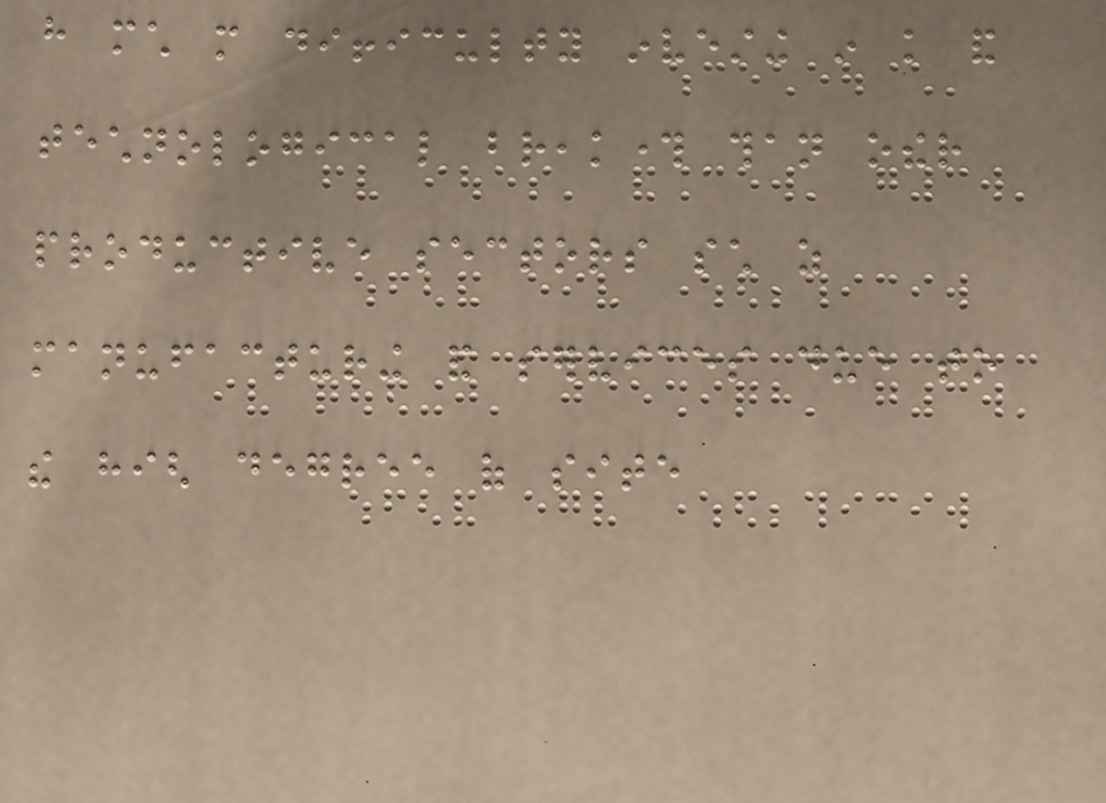have much more difficulty investing in knowledge and
technological breakthrough than other
productive sectors such as
manufacturing and services due to
the high degree of site
